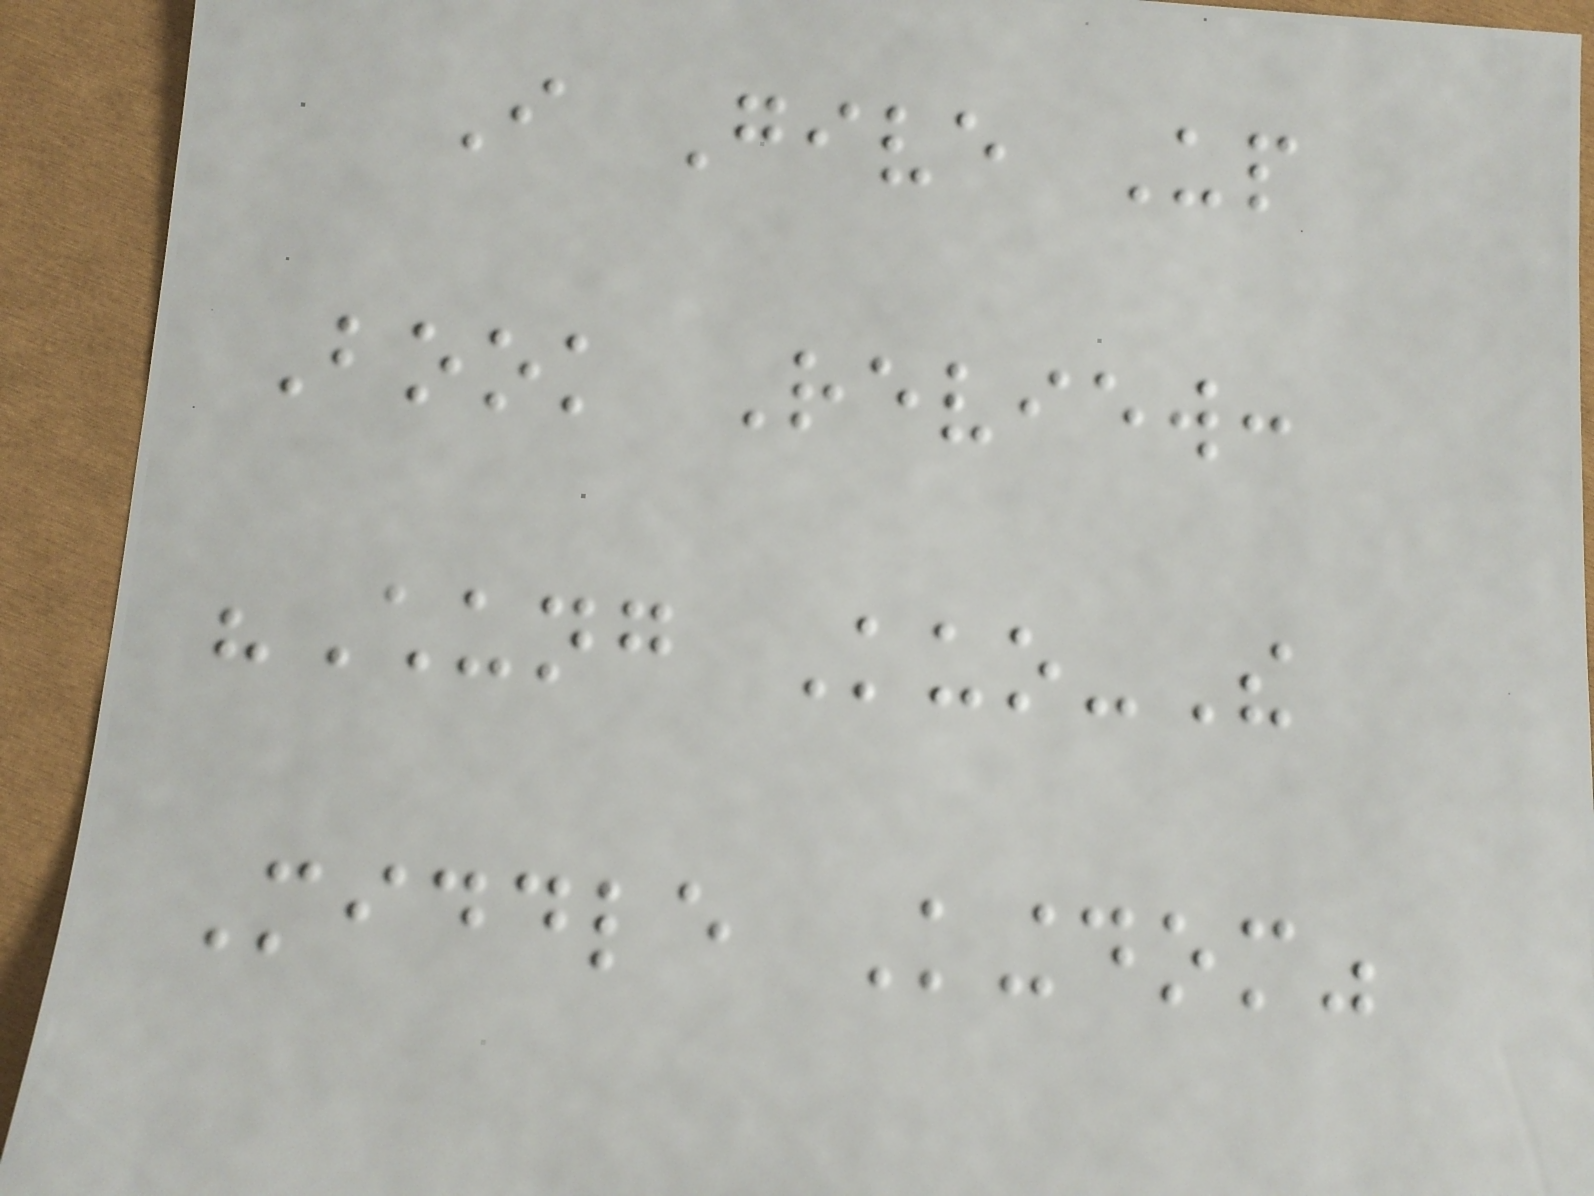I Give Up
Book Review:
"Chung Kuo-The
Middle Kingdom"
